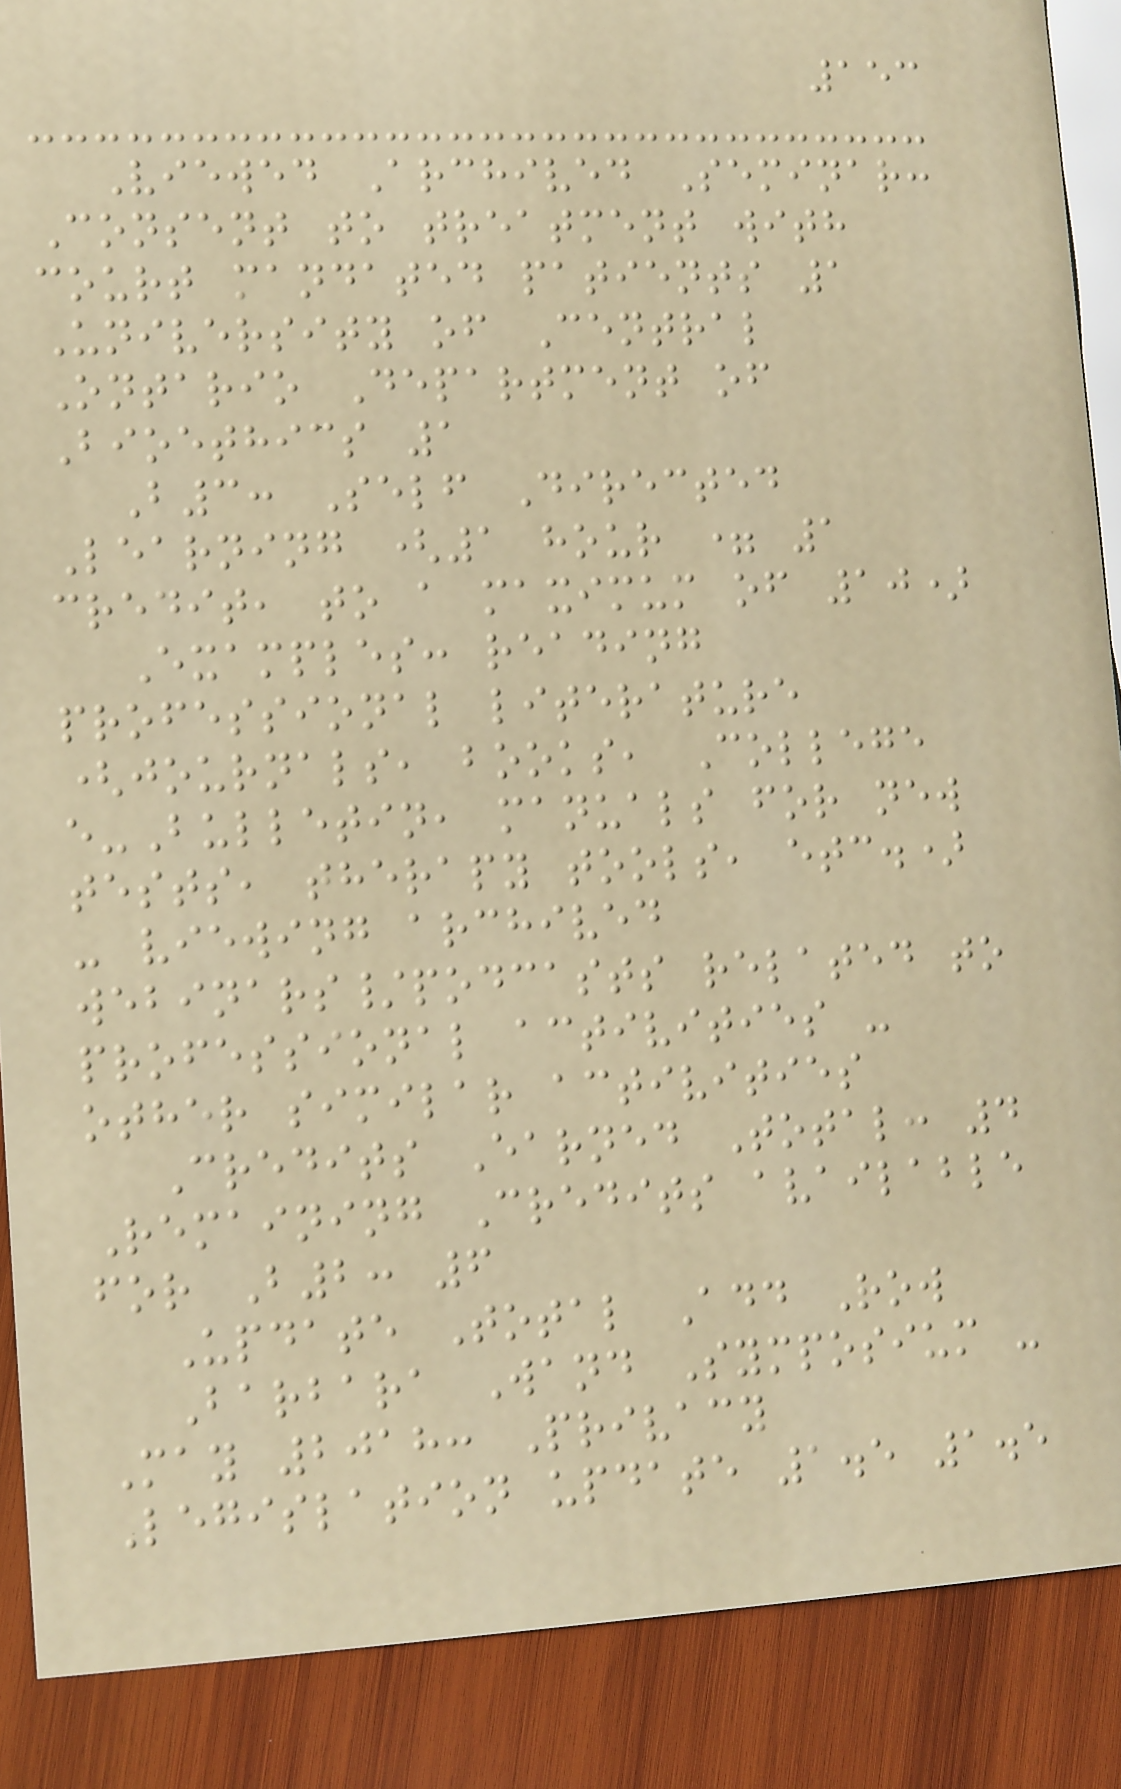153
Viewed Archived Seminar:
Consent to treatment with
court mandated patients 1
University of Central
Ontario Department of
Bioethics 1
B3: Self Directed
Learning (1 hour = 1
credit, to a maximum of 10)
Examples: reading
professional literature
(journals, books, College
e-Bulletin, manuals for new
tests, therapy tools, etc.)
- viewing archived
webinars/podcasts related to
professional activities -
other similar activities
Credits Earned Total: 4
Remaining Credits available
for B2: 6
Update Total Add Row
Barbara Wand Symposium -
May 2018: Privacy
Legislation update 1.5 1.5
